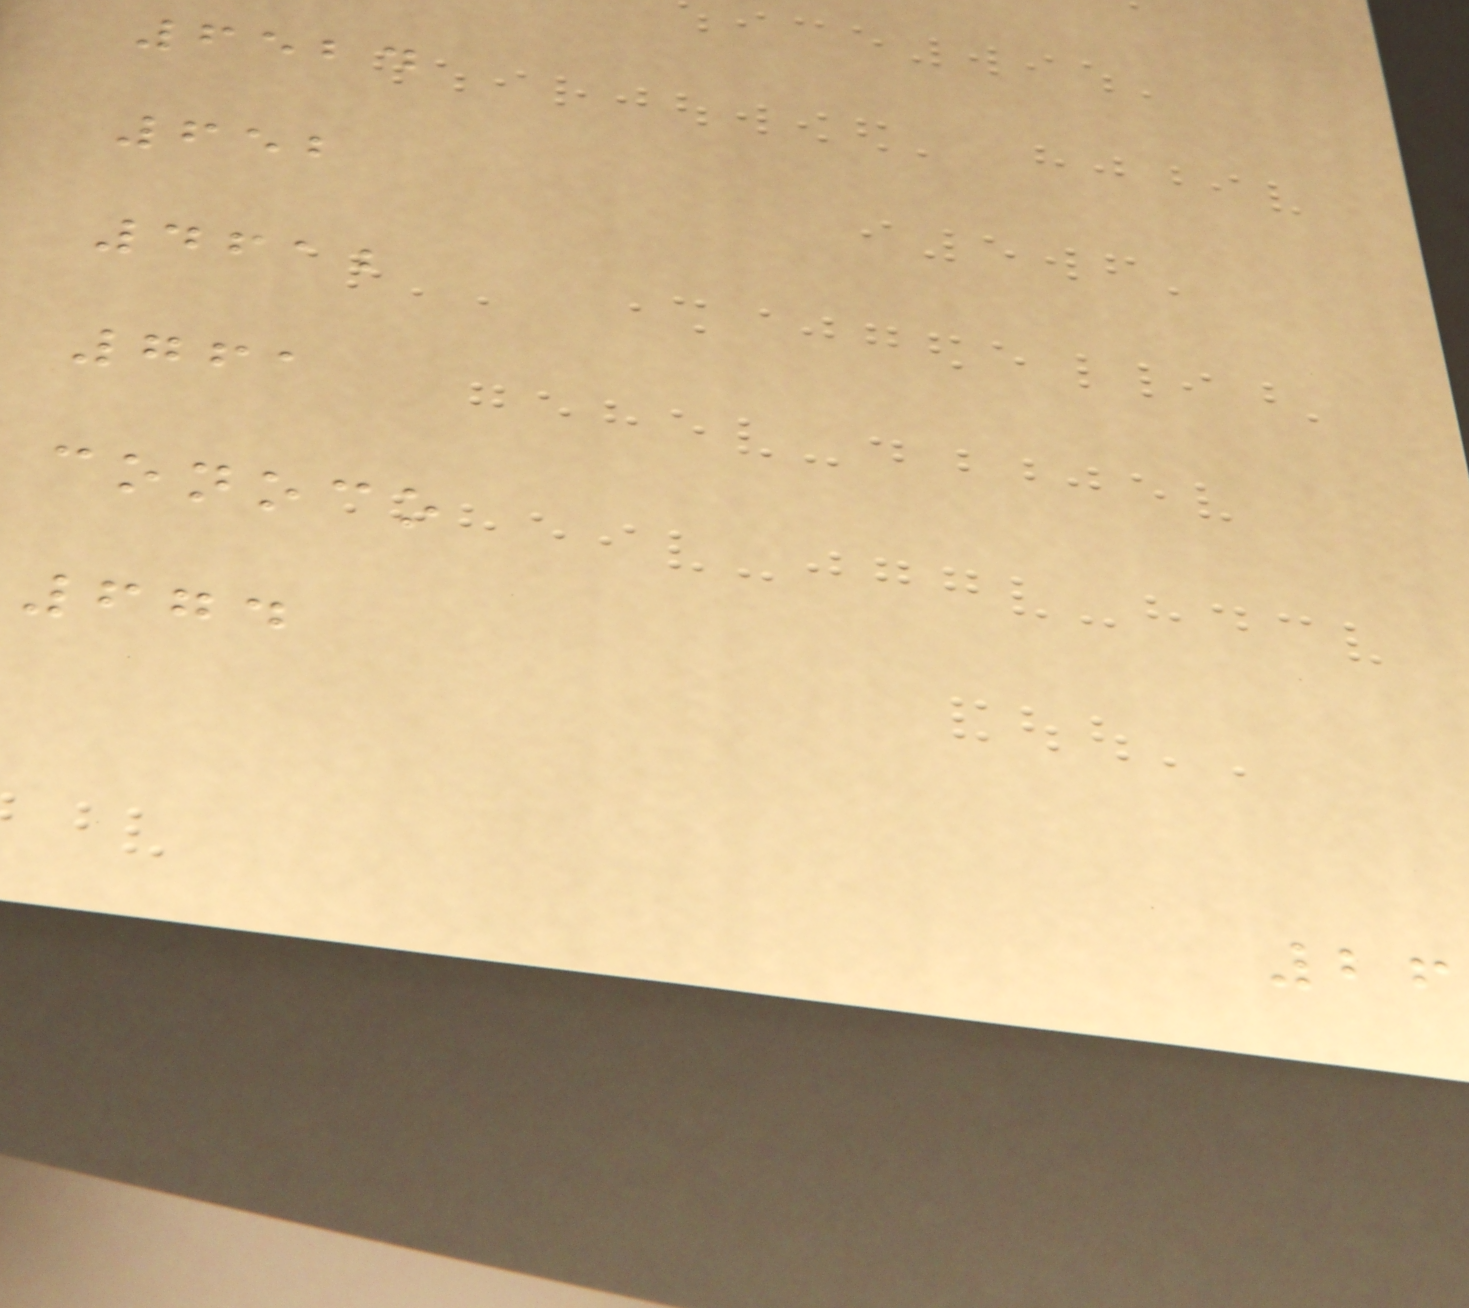6524
652
4612
761
conoco
674
26
